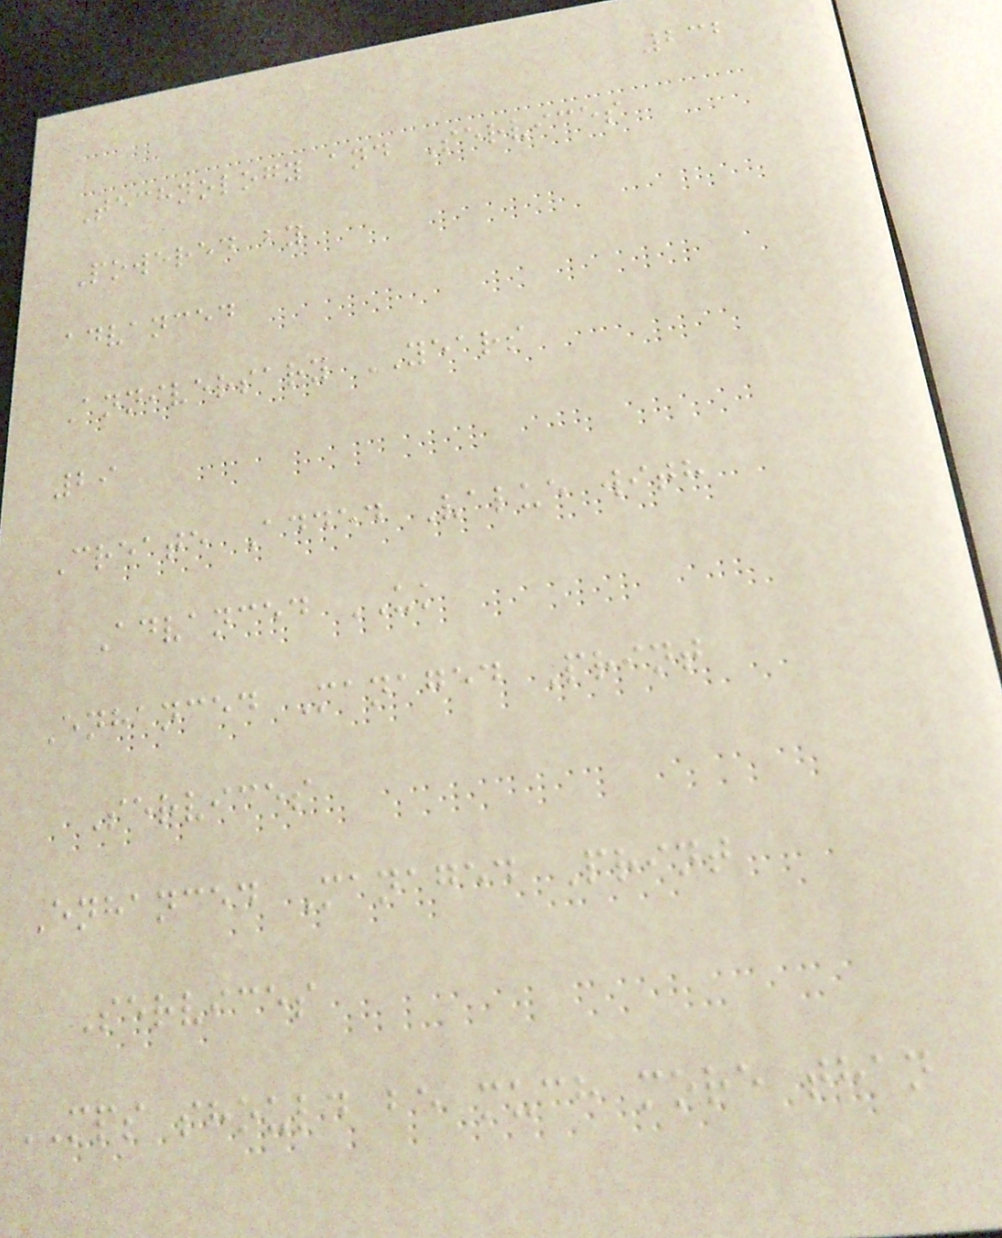232
Technology and Services
Powered by
advanced
Anniversary YEARS
29
Create Added Value with
Advanced UK
Enhanced Managed Print
Services
Enhanced Managed Print
Services
MPS should be much more than
